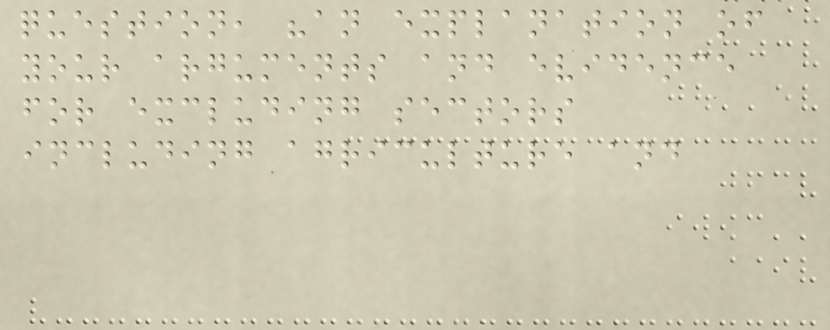question, "an explanation of
your arguments and evidence
for excluding sectors
including agriculture and
